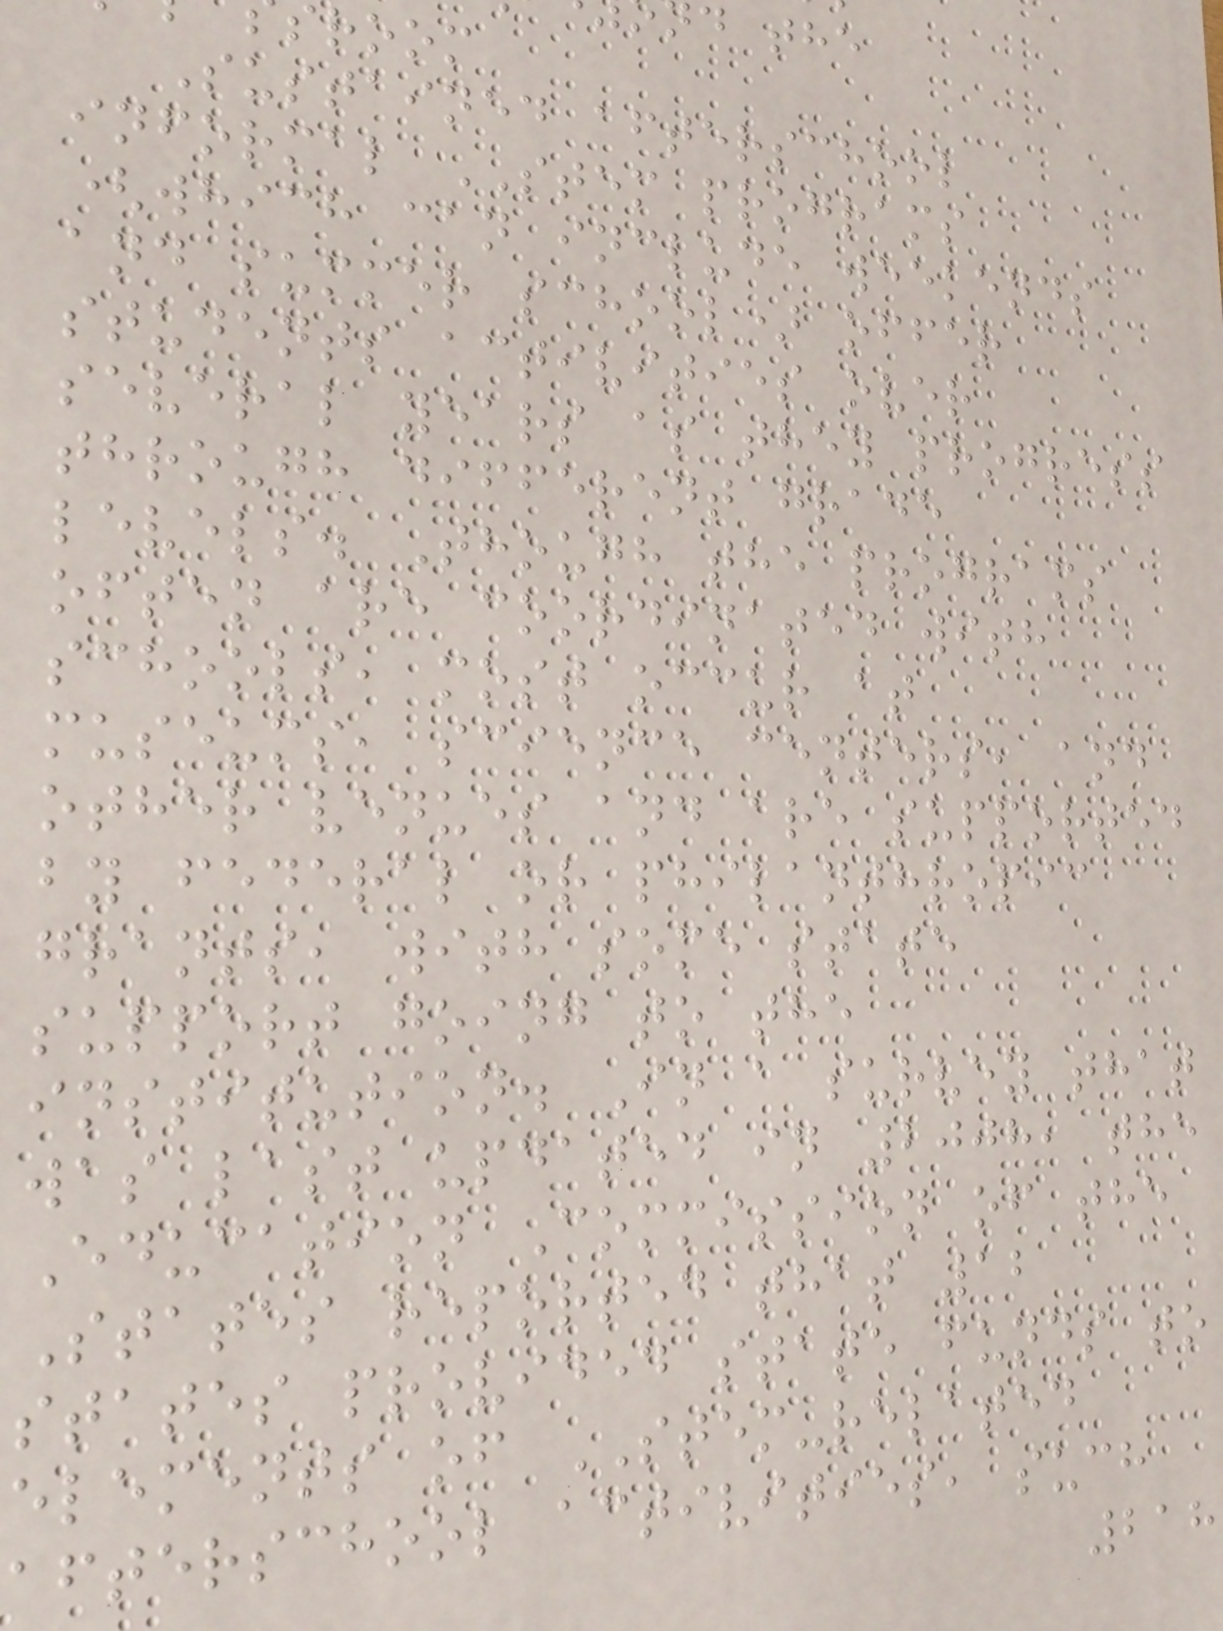room
Sustained afterschool
informal STEM programs
(which can include weekends
and summer school) offer
students activities over
several years as they progress
through different grade
levels. Though the programs
often are coordinated with
schools, most occur at
museums, science centers, and
other venues and are supported
by federal or philanthropic
grants, with some state
support going to the
institution. In a survey that
was last updated in 2008, the
Education Commission of the
States reported that 12
states provided state funds to
elements of STEM-related
afterschool activities, such
218
